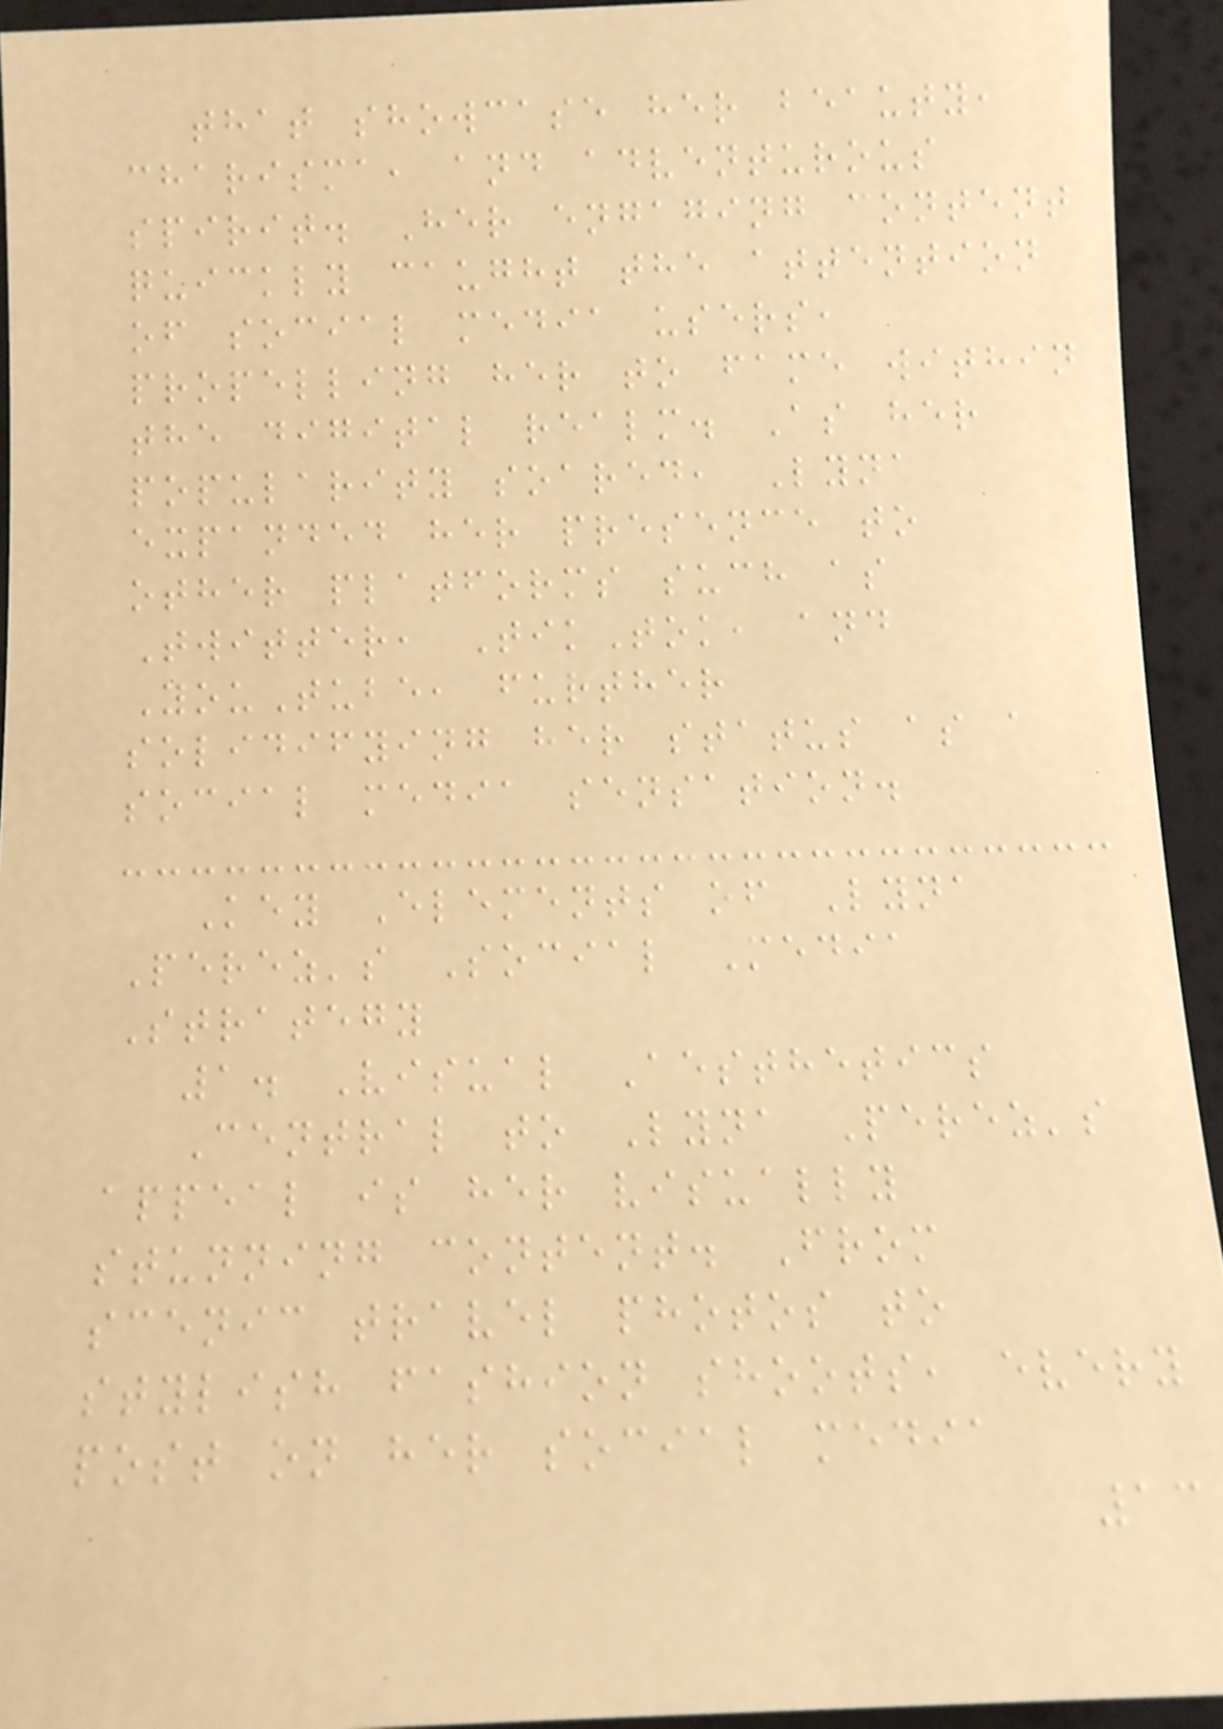that showcase her beauty,
charisma, and adventurous
spirit. Her engaging content
quickly caught the attention
of social media users,
propelling her to fame within
the digital realm. As her
popularity soared, Lyna
expanded her presence to
other platforms such as
Twitter, TikTok, and
YouTube, further
solidifying her status as a
social media sensation.
Key Elements of Lyna
Perez's Social Media
Strategy
1. Visual Aesthetics
Central to Lyna Perez's
appeal is her visually
stunning content. From
scenic travel photos to
stylish fashion shoots, every
post on her social media
13
